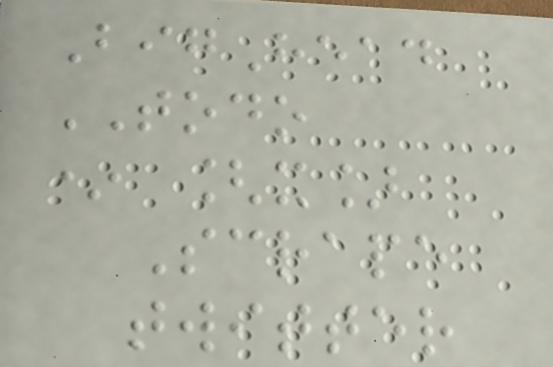BigHead
TODO
* [x]
Scrape
twitter
